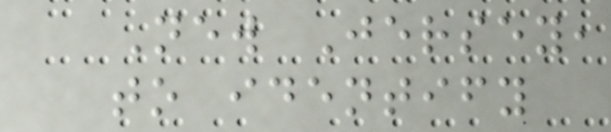New Jersey,
to identify
